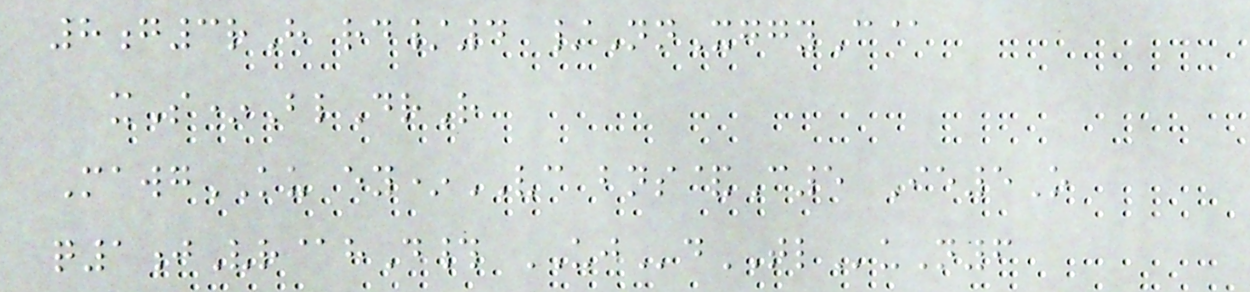8g3rH rd/4 /NnXggyC@
xS*BlDrR
MawgKU ey*VC bns&C5 Ie5O
q1jVr@hD# UJdTLuN6
